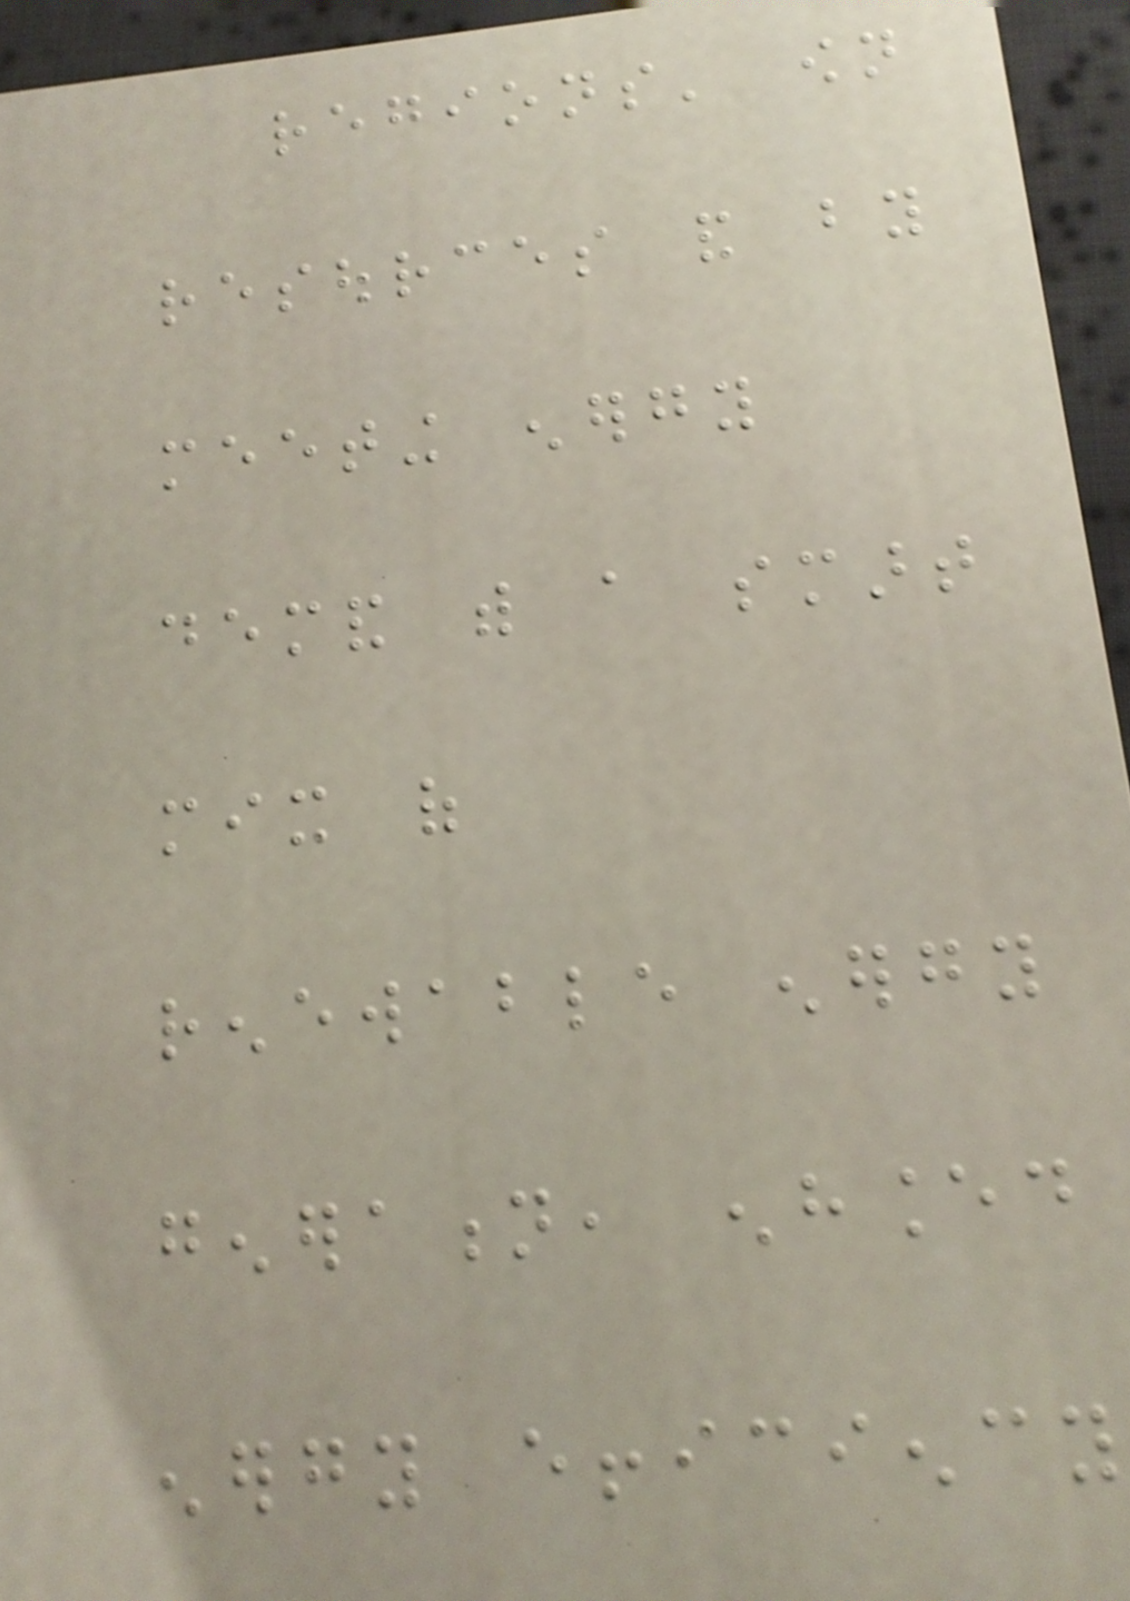regions' own
resources and by
meeting energy
demand with a smart
mix of
renewable energy
generation, enhanced
energy efficiency
